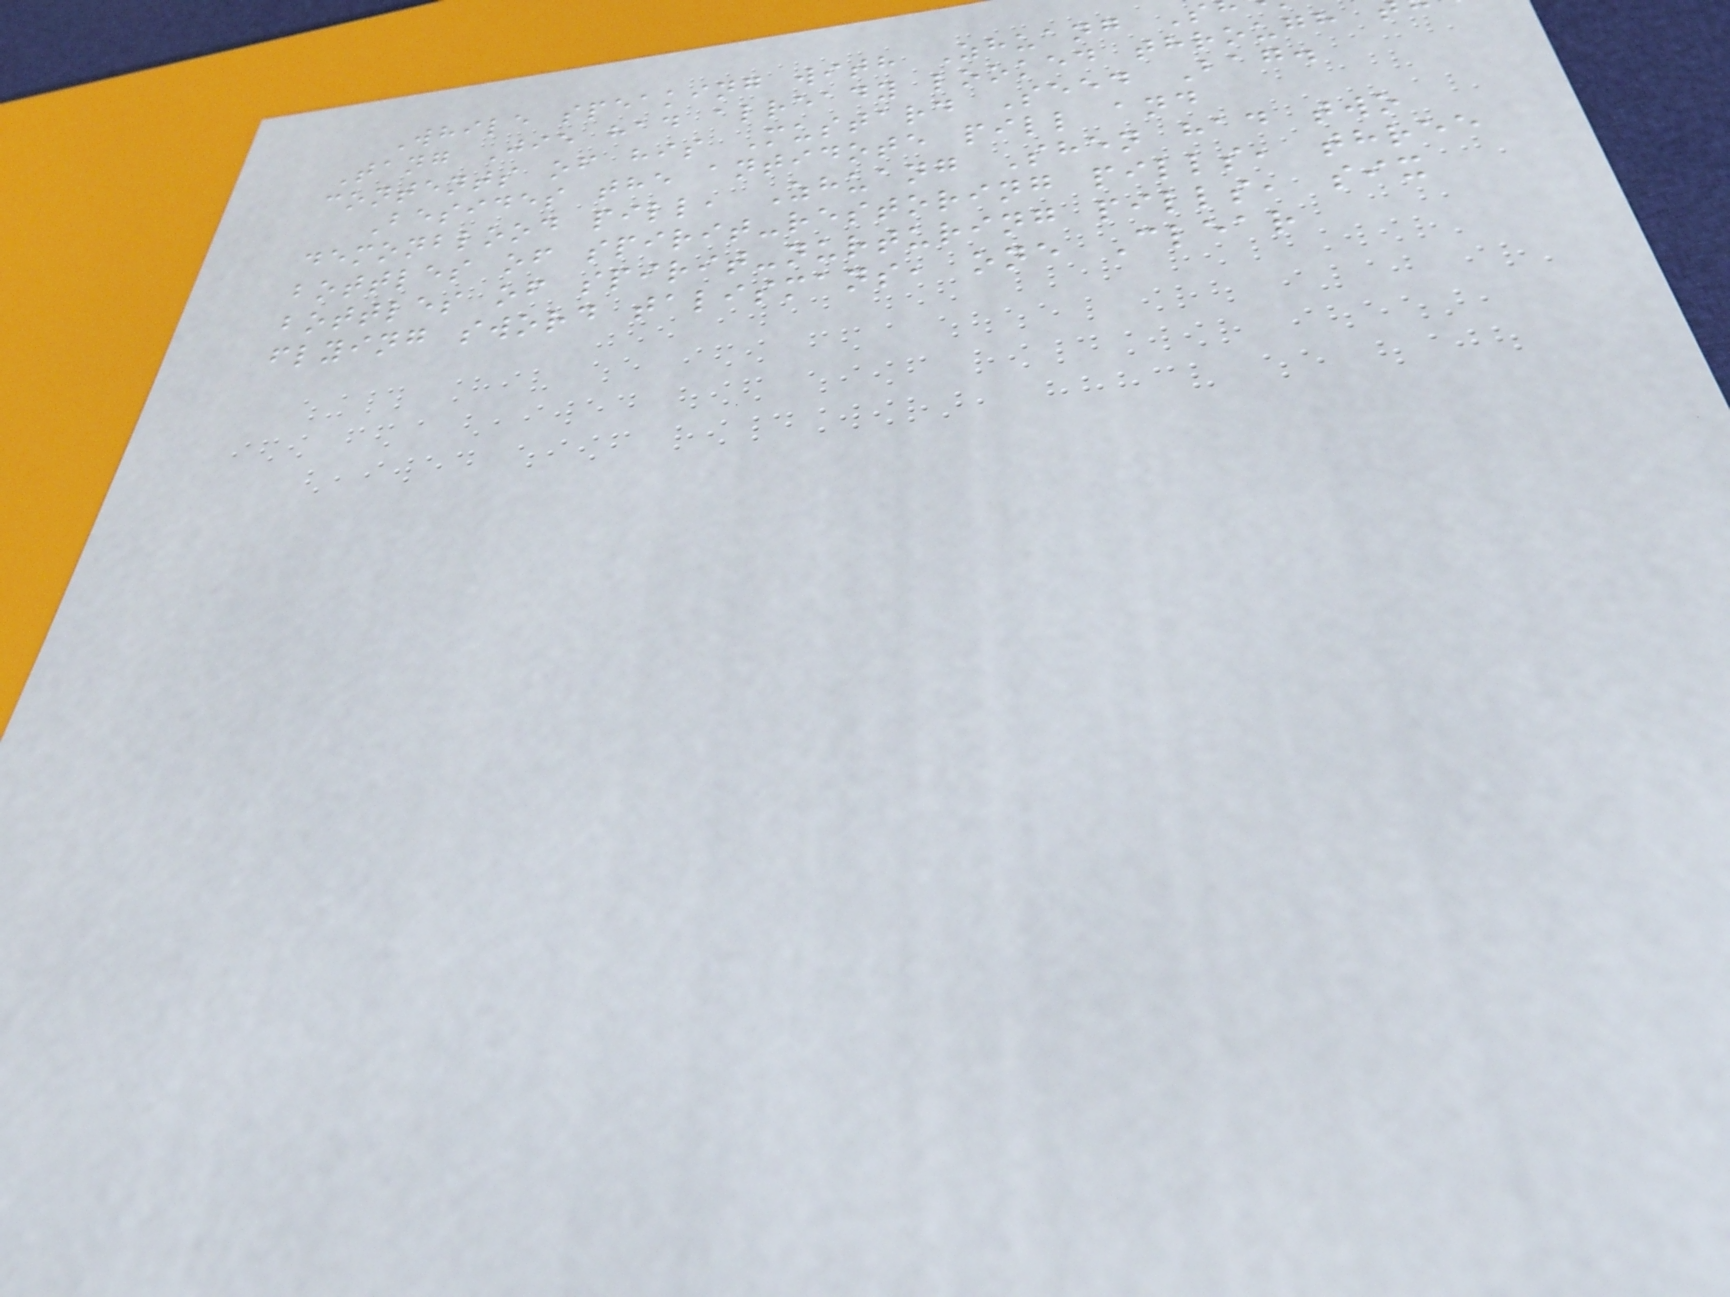While speaking with Zhuang S
Tang Jie had already looked through
contents of his Mustard Seed Bag.
Besides the antidote pill and
demonblood pill, Zhuang Shen had two
bottles of spirit-restoring pills, three
bottles of spirit-nurturing pills, six
flying sword talismans, one Clear
